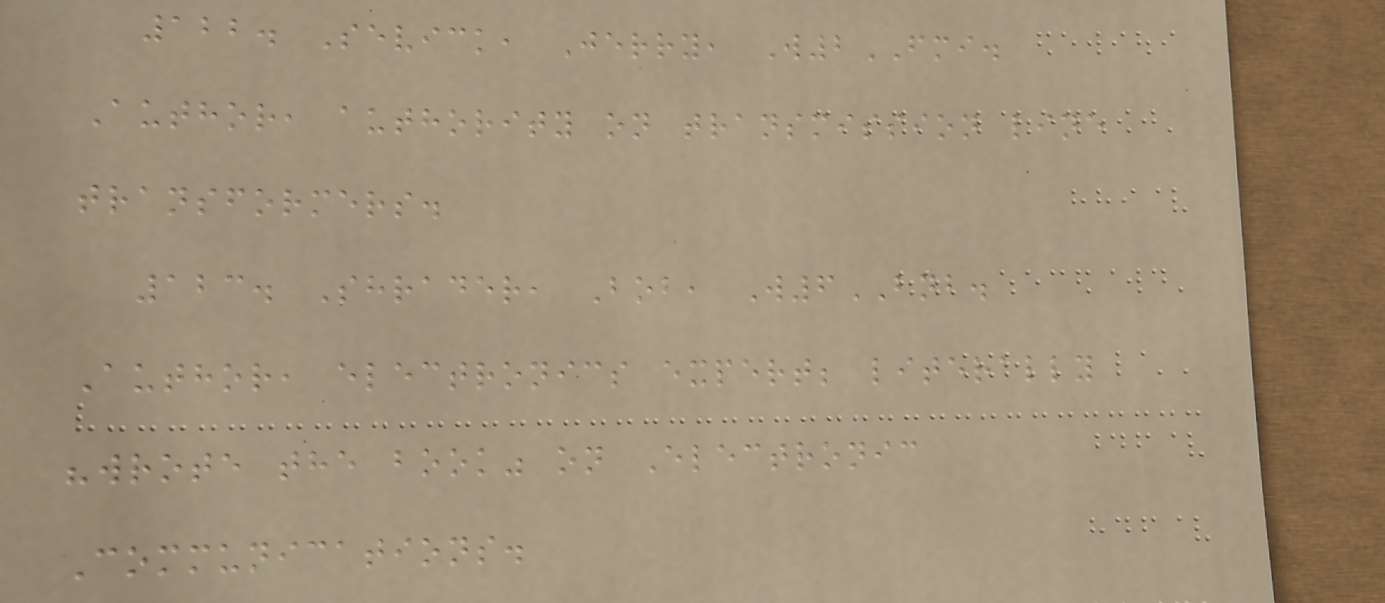122. Sevick, Jerry, W2FMI.
Author, authority on transmission line
transformers.
123. Shrader, Bob, W6BNB.
Author, electronics expert; literally
"wrote the book" on Electronic
Communications.
